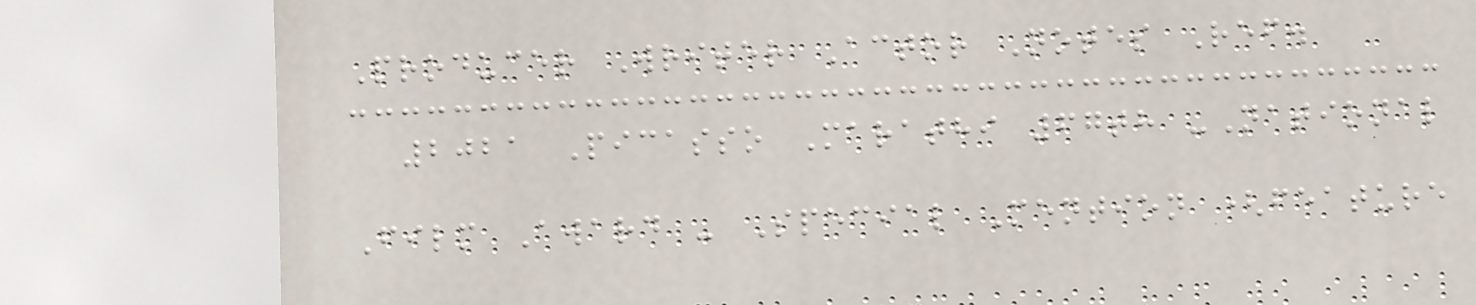Producer Writer Actor Notes Ref.
2021 Picasso Marathi 67th -National
Film Award - Special Mention (feature
